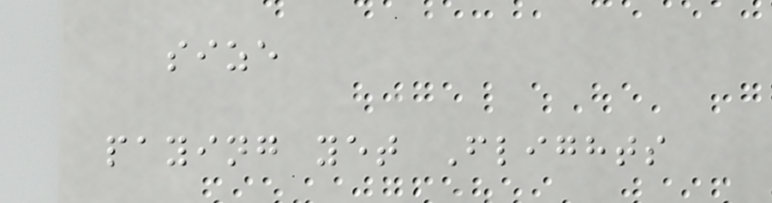size
paying yet Flights
